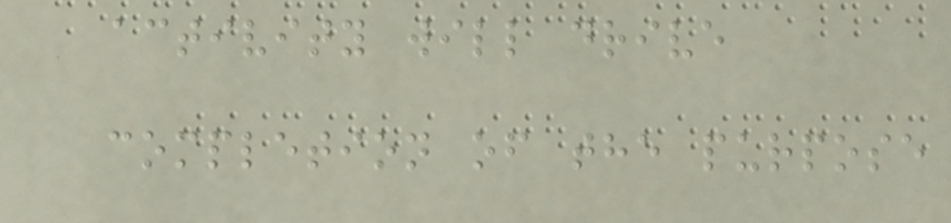activity will drive
completion of the purpose
